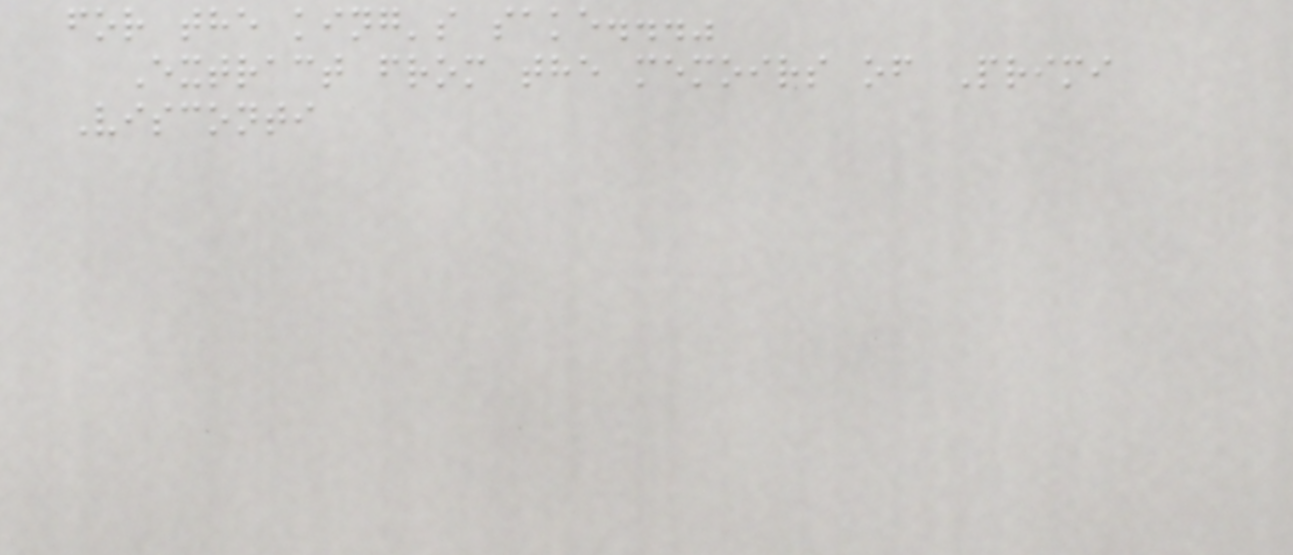for the king's sake..."
Extract from the memoirs of Primi
Visconti
